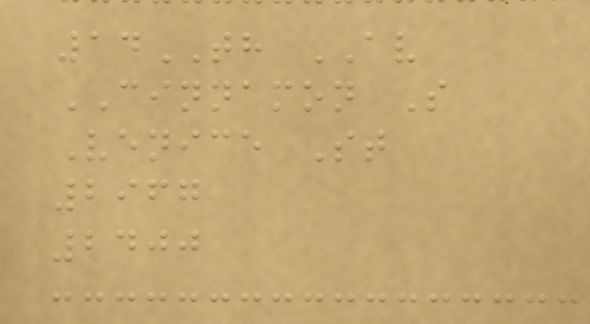14TH AV
CINNAMON S
Venice St
2967
2400
